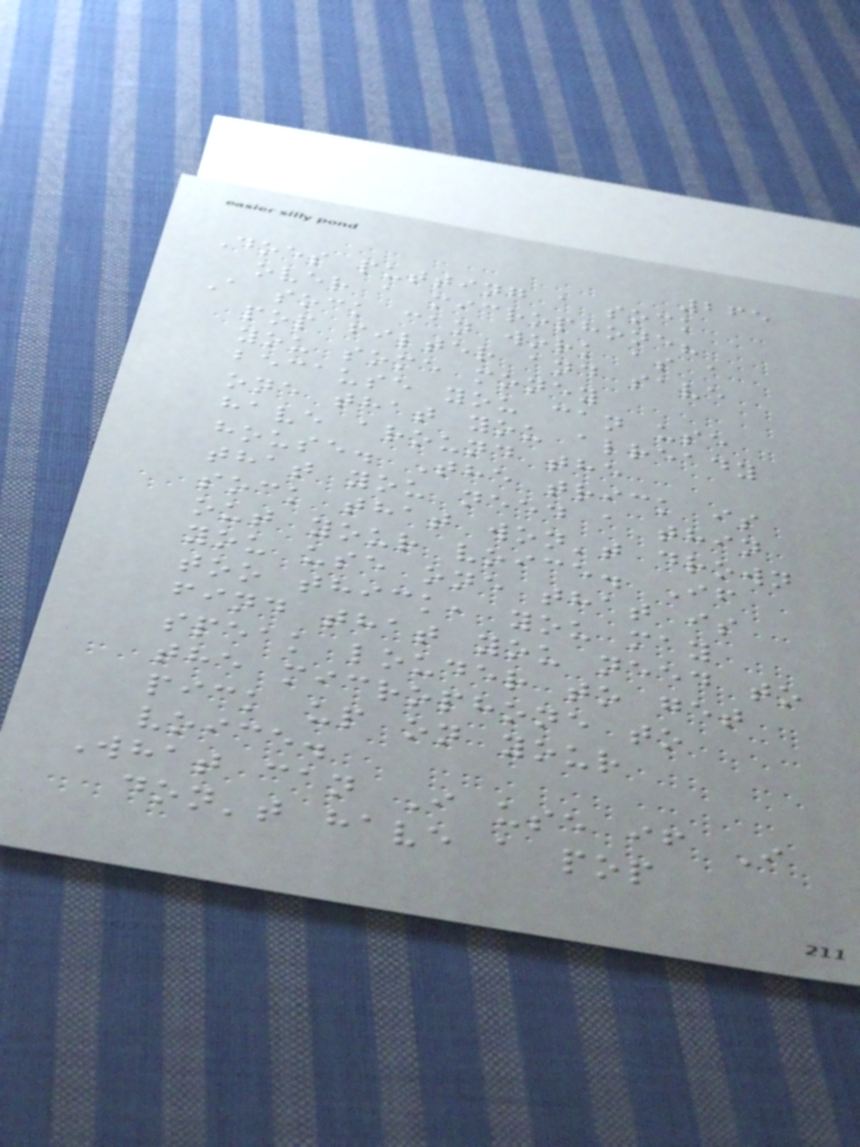265
Does putting a sock
over a microphone?
A sock can work as a
pop filter and save
you some money
because you can use
one that you already
have around the
house. The trick is
that you need a thin
sock that won't drown
out your voice. If
you use one that is
too thick, you may
find that you need to
speak louder to get
the microphone to
pick up on your
voice.
What can I use if I
don't have a pop
